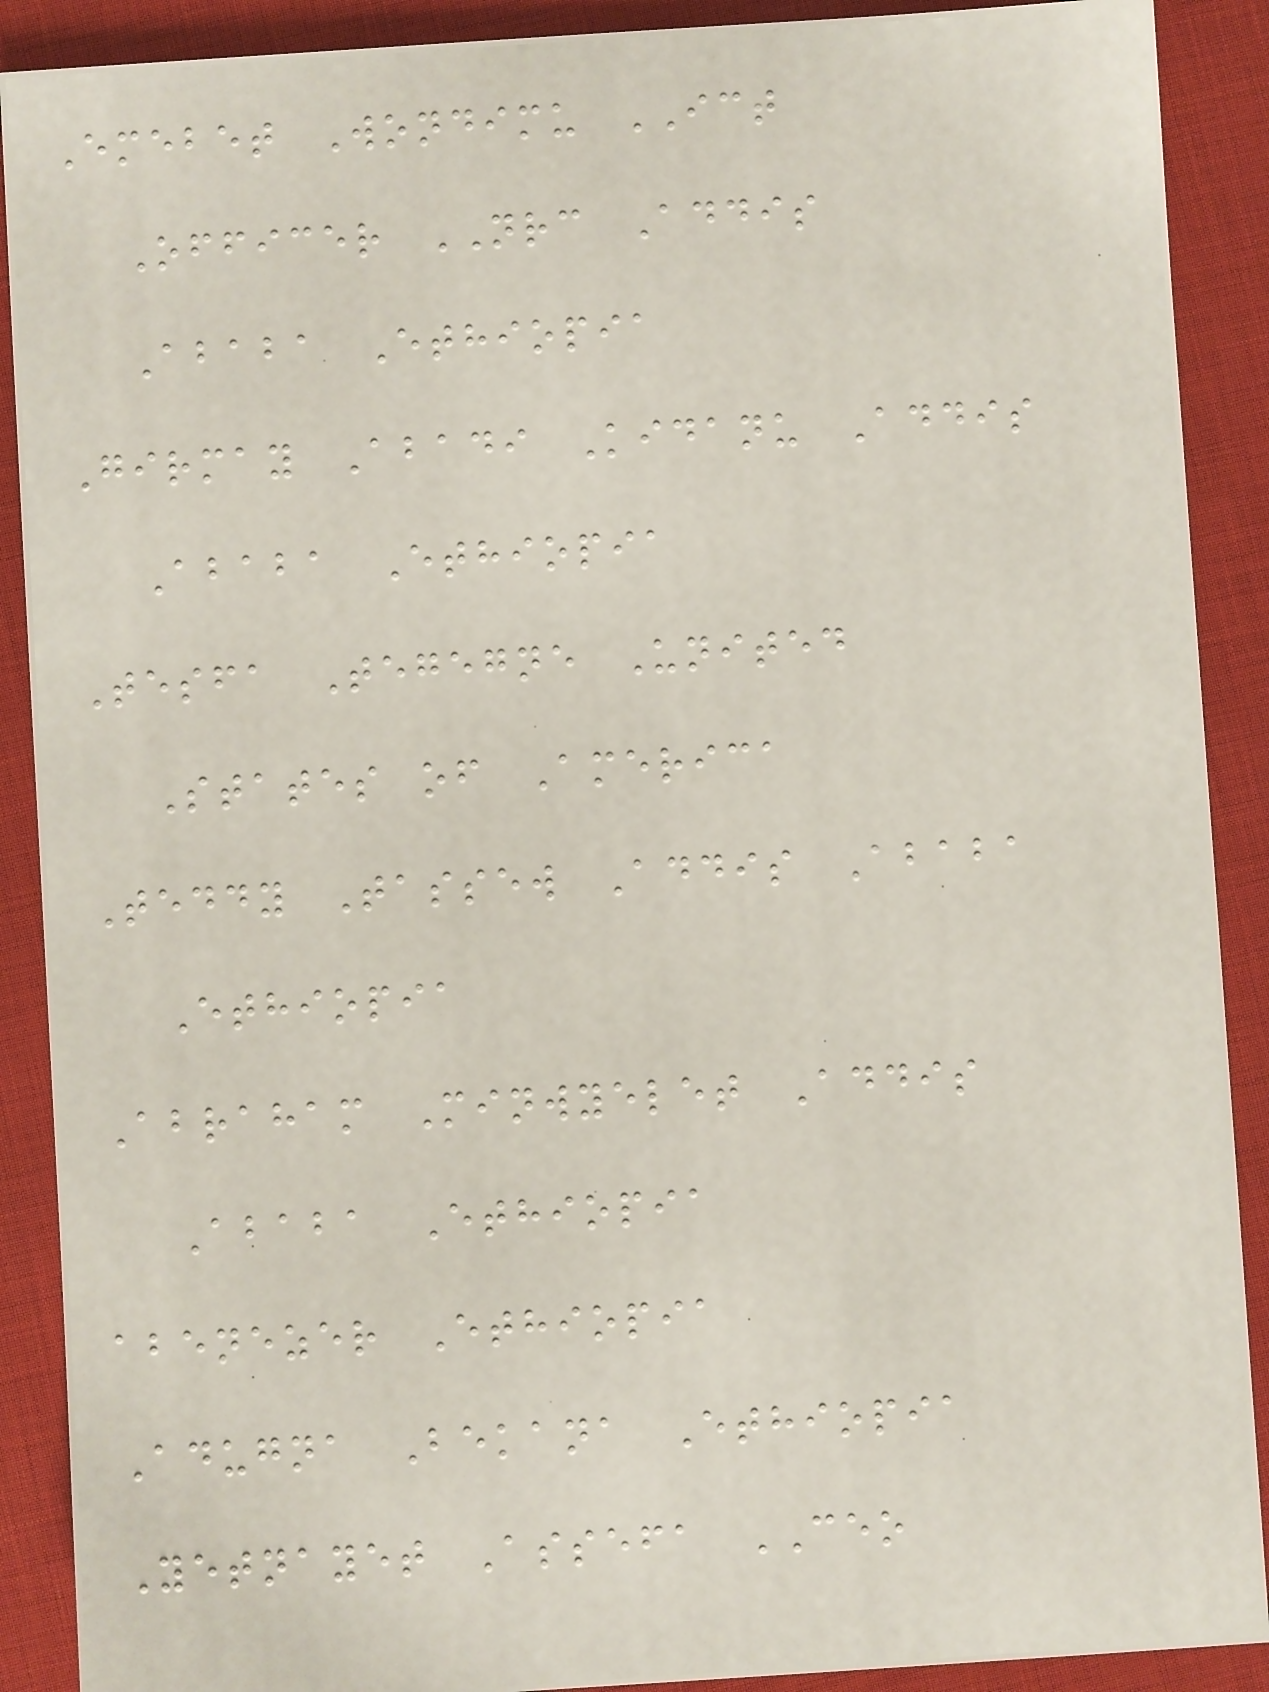Emebet Wondimu ICT
Officer NRC Addis
Ababa Ethiopia
Girmay Abadi Kidanu Addis
Ababa Ethiopia
Tesfa Tegegne United
States of America
Teddy Tassew Addis Ababa
Ethiopia
Abraham Minwyelet Addis
Ababa Ethiopia
abenezer Ethiopia
Adugna Bekana Ethiopia
Yetnayet Assefa CEO
